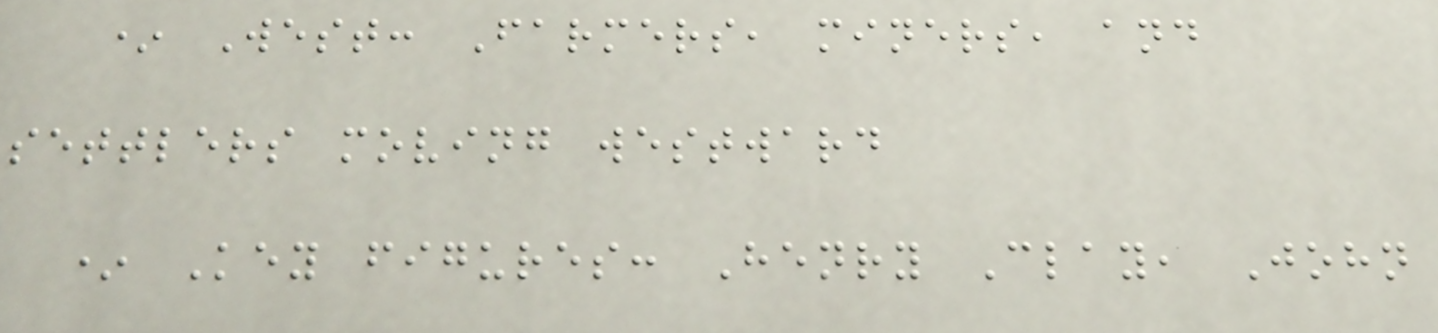* West: Farmers, miners, and
settlers moving westward
* Key figures: Henry Clay, John
